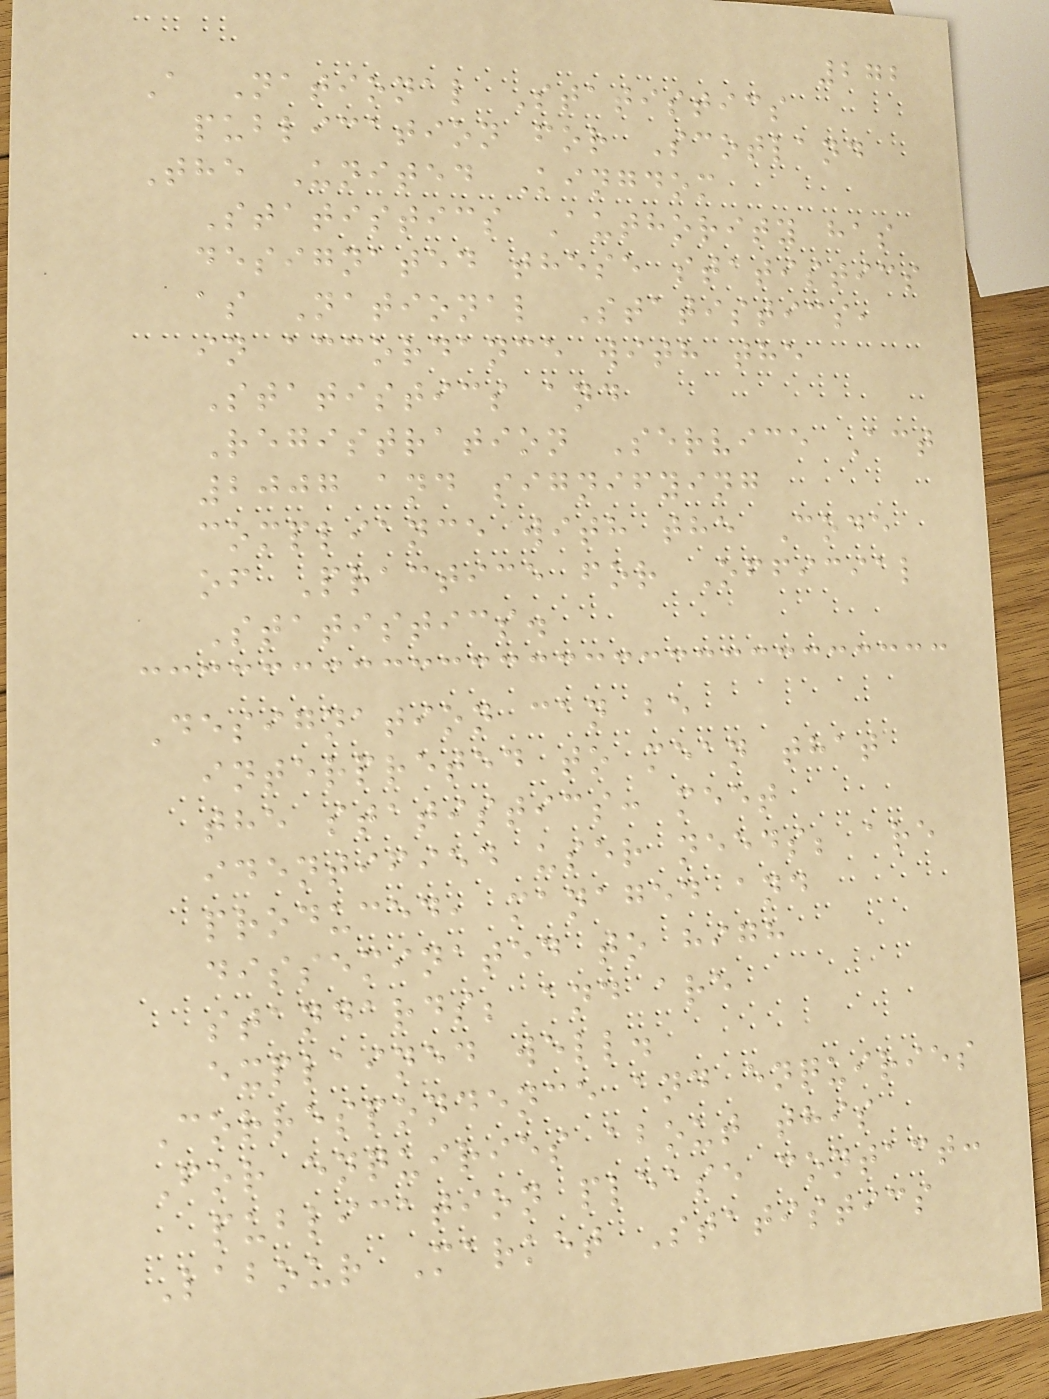272
A National Statistics
publication for Scotland
The United Kingdom
Statistics Authority has
designated these statistics
as National Statistics,
in accordance with the
Statistics and
Registration Service Act
2007 and signifying
compliance with the Code
of Practice for Official
Statistics.
Designation can be
interpreted to mean that
the statistics: meet
identified user needs; are
produced, managed and
disseminated to high
standards; and are
explained well.
Correspondence and enquiries
For enquiries about this
publication please contact:
Labour Market Statistics
